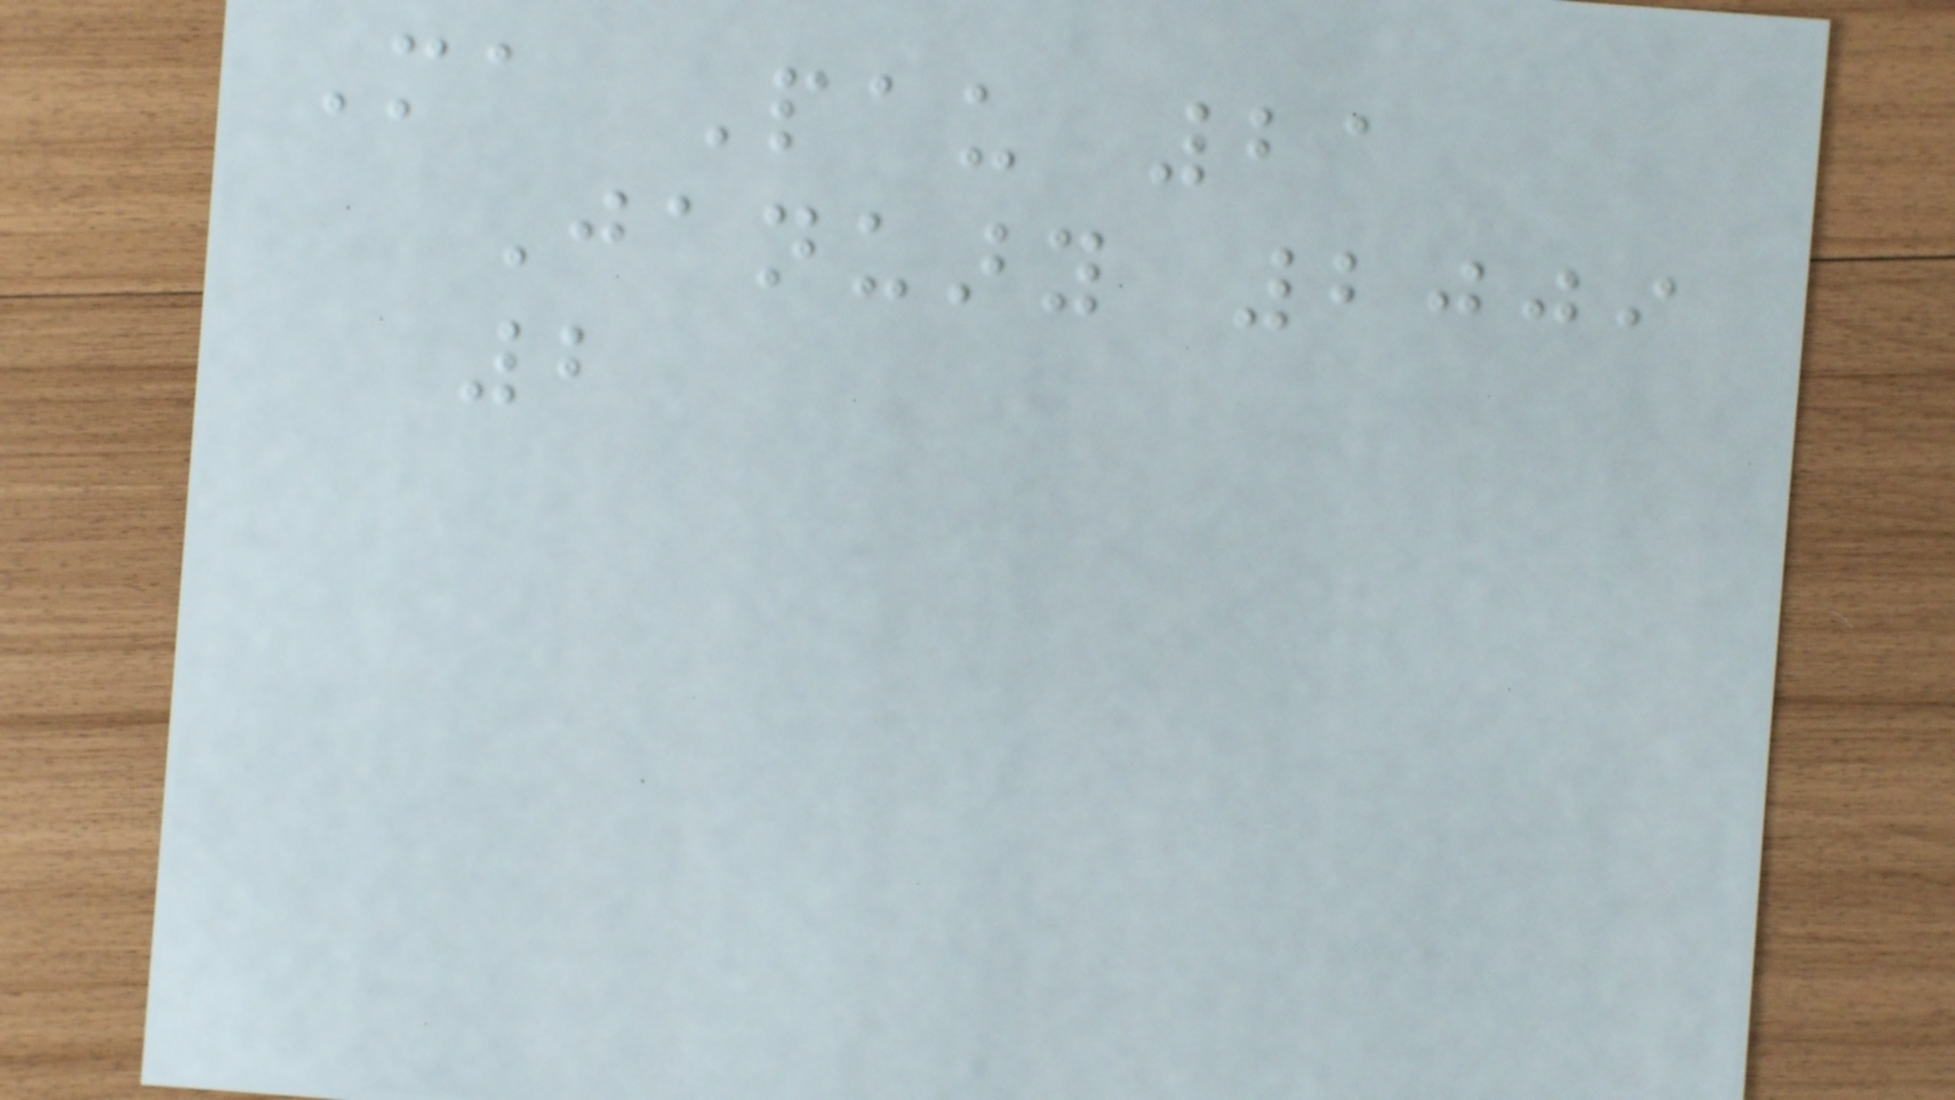Ma Pau 21
January 2009
2
